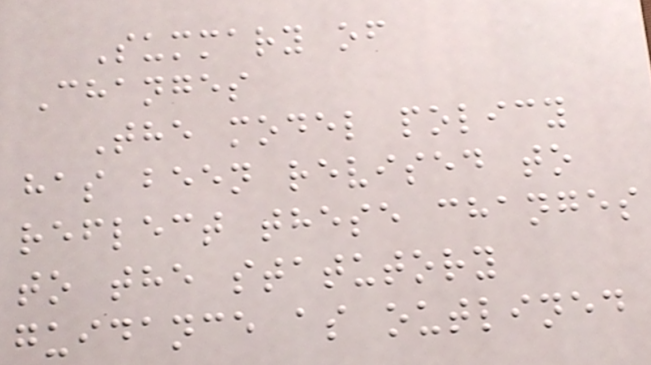Summary of
Changes
The model policy
has been revised to
reflect these changes
to the statutory
guidance as outlined
